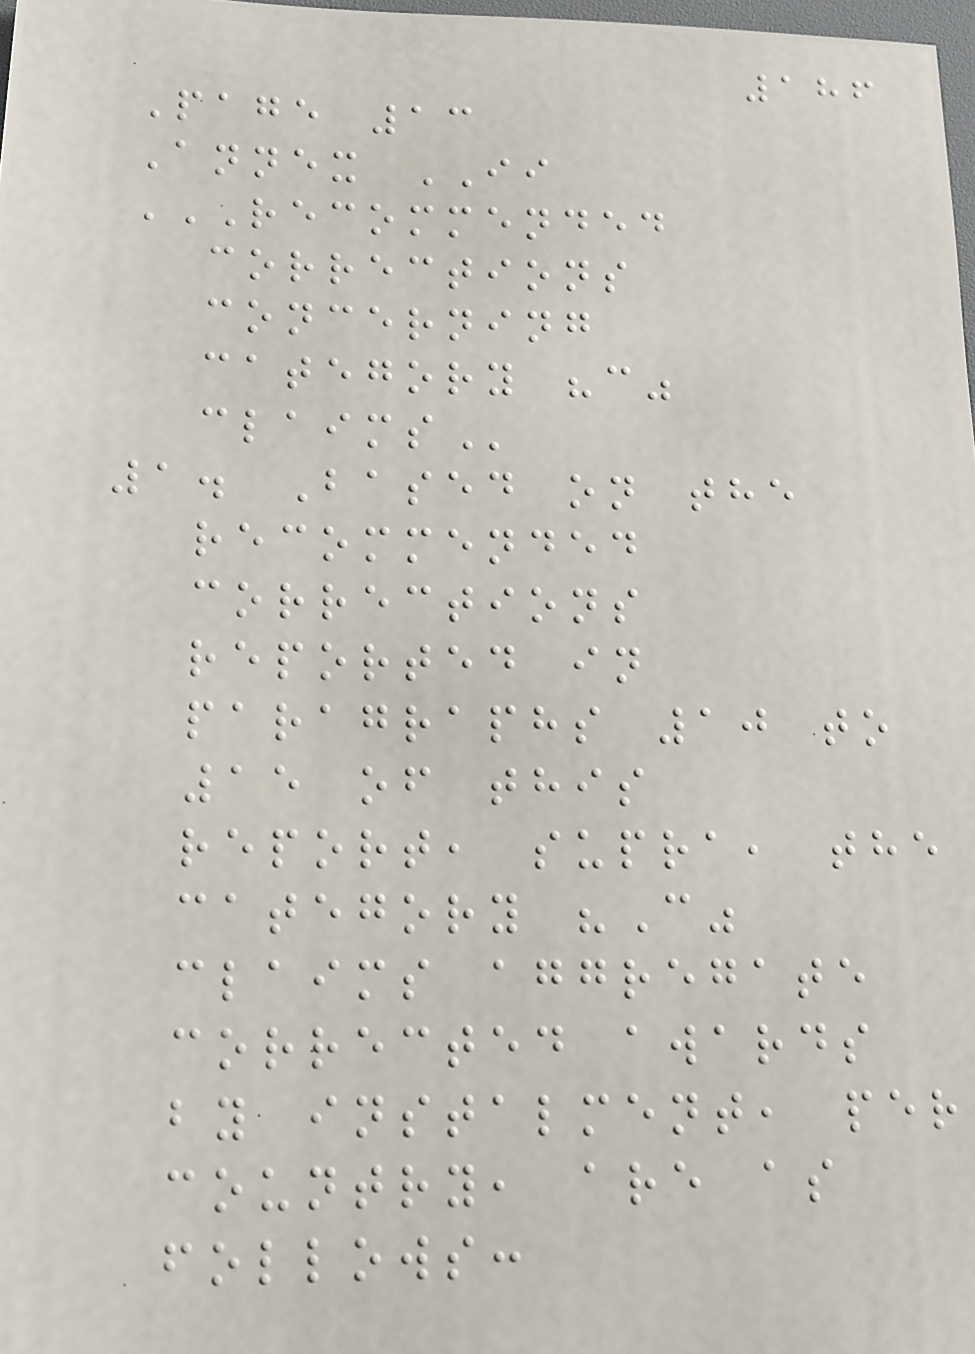186
Page 13
Annex II
RECOMMENDED
CORRECTIONS
CONCERNING
CATEGORY "C"
CLAIMS
1. Based on the
recommended
corrections
reported in
paragraphs 10 to
15 of this
report, supra, the
category "C"
claims aggregate
corrected awards
by instalment, per
country, are as
follows:
